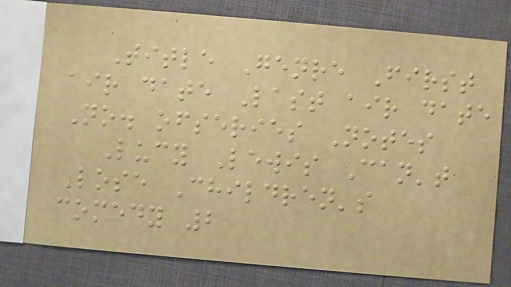Title Genre First
air date Last air date
No. ofseries Notes
Lucy Lewis Can't
Lose Children's
comedy 2
